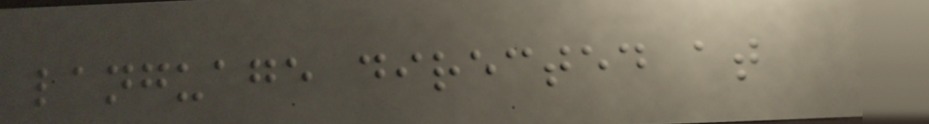language directed at
